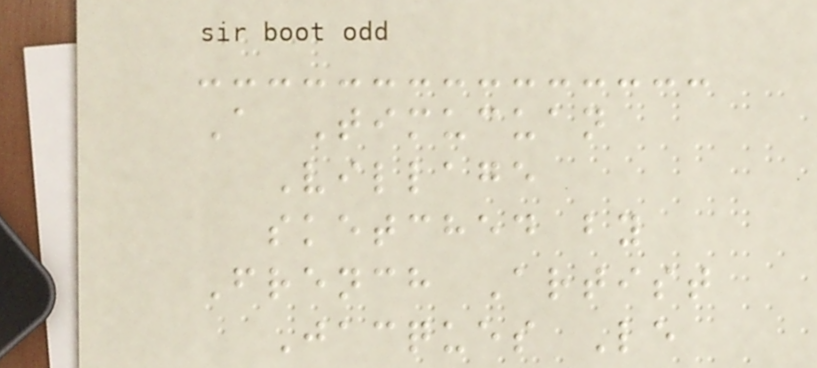A Timucuan
Village
sketched by
French Artist
Jacques Le
